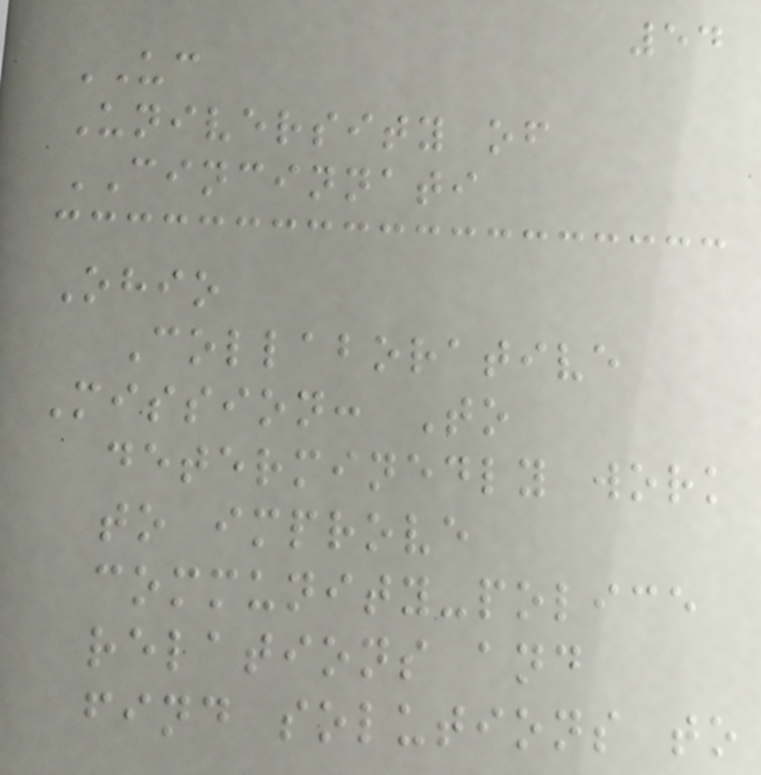54
UC
University of
CINCINNATI
Ohio
Collaborative
Mission: To
determinedly work
to improve
community-police
relations and
find solutions to
